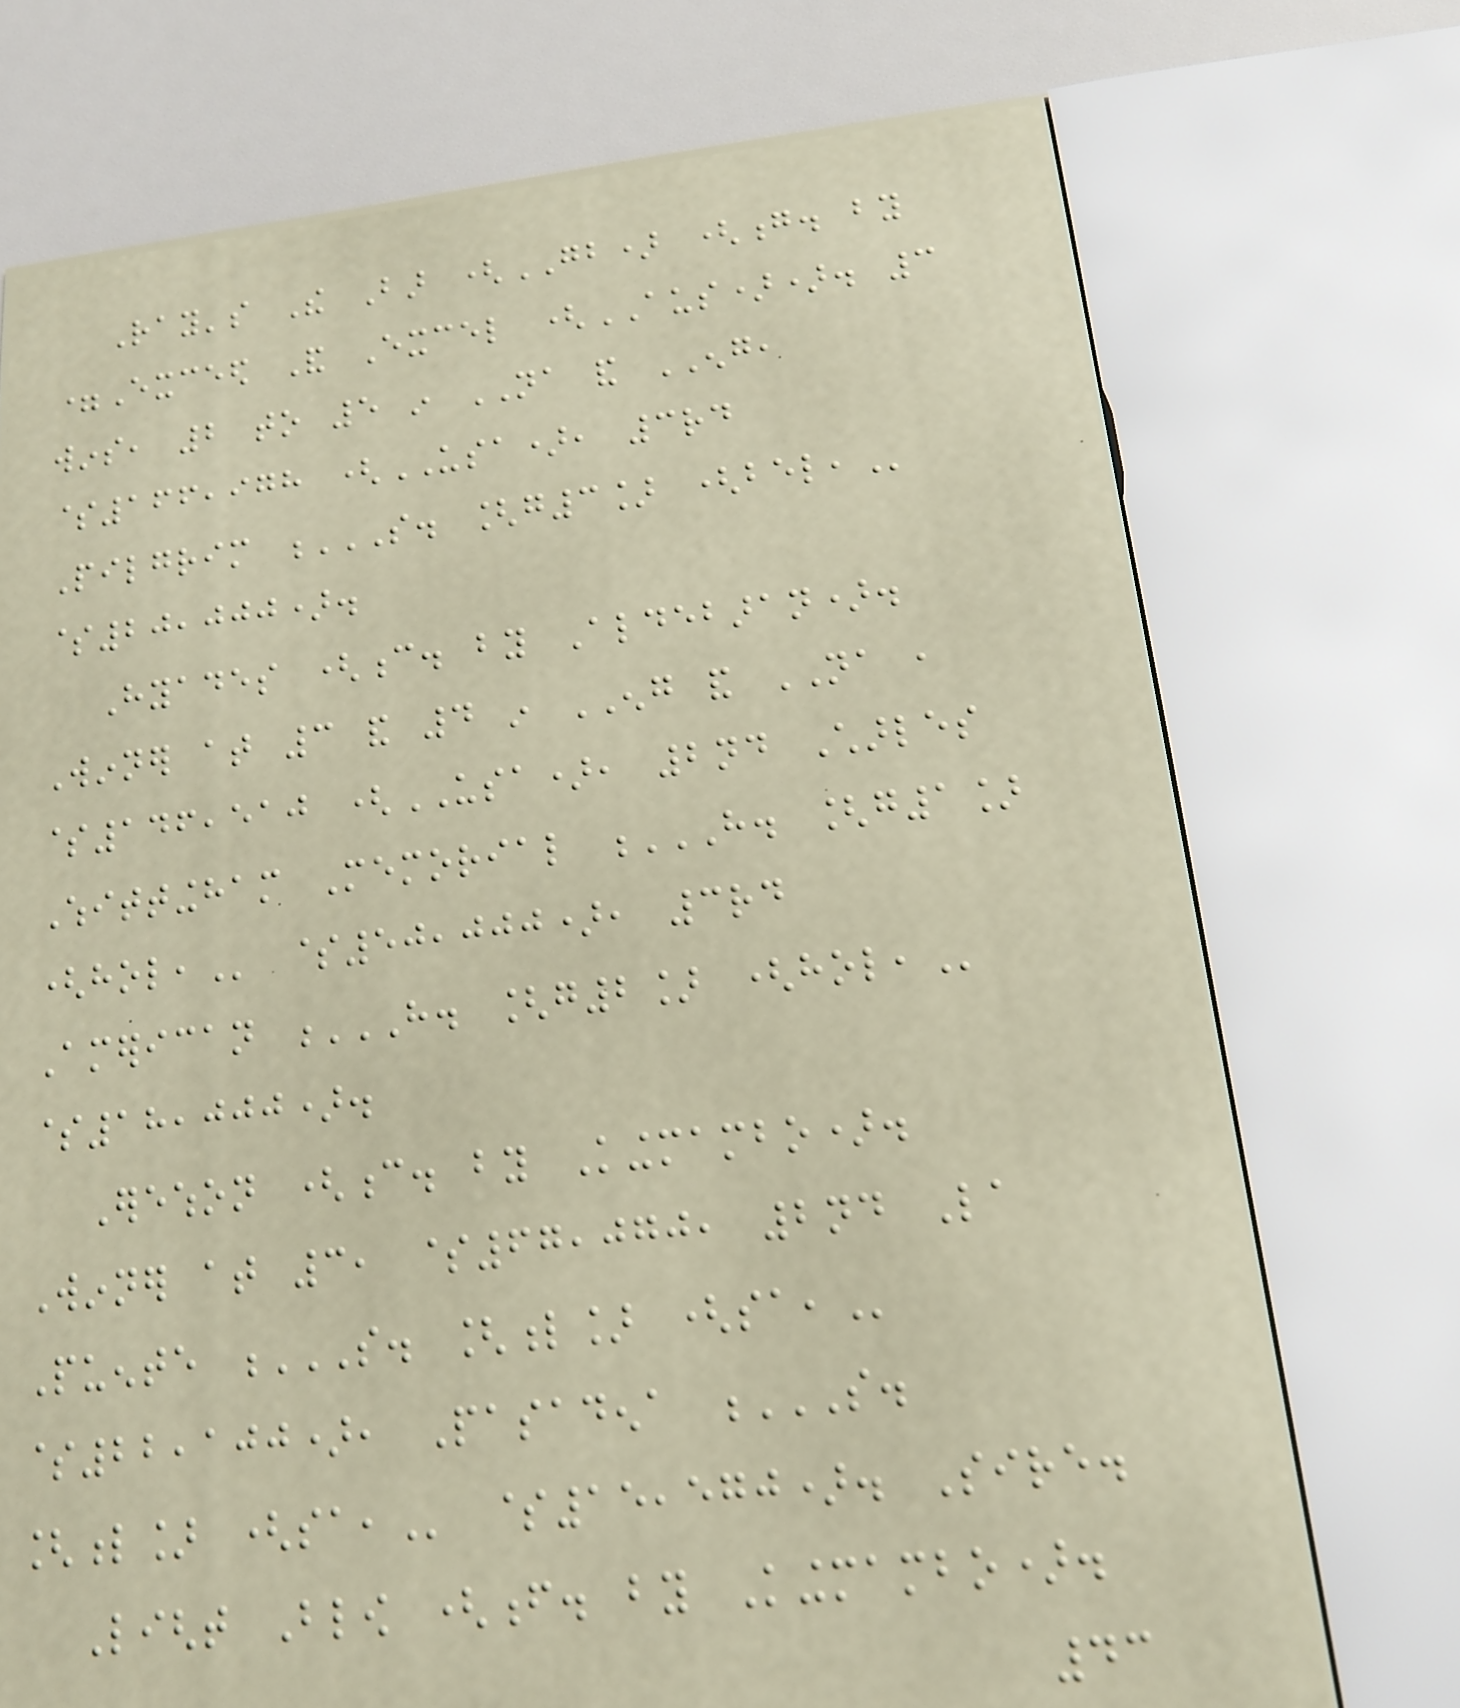Ray's The Bar (GB) (g. by
=Exceed And Excel (AUS)). 3
wins, 2 to 5 in NA and ENG,
$166,978 (USA), 3rd
Pilgrim S. [G3] (BEL,
$20,000).
Hyades (c. by Aldebaran).
Winner at 3 and 4 in ENG and NA ,
$146,510 (USA), 2nd Charles
Whittingham Memorial H. [G1]
(HOL, $50,000), 3rd
American H. [G2] (HOL,
$18,000).
Erewhon (c. by Kingmambo).
Winner at 3, $67,070, 2nd La
Puente S. [L] (SA,
$22,100), Pasadena S.
[L] (SA, $15,570). Sire.
Light Blow (f. by Kingmambo).
43
